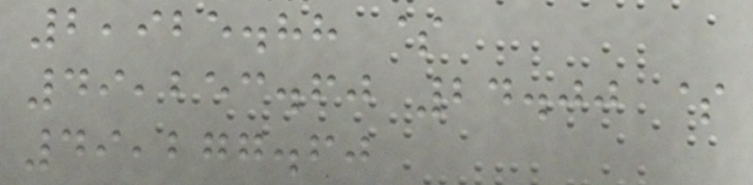2,925.88 $
49,253.60 24.00 $
49,277.60
